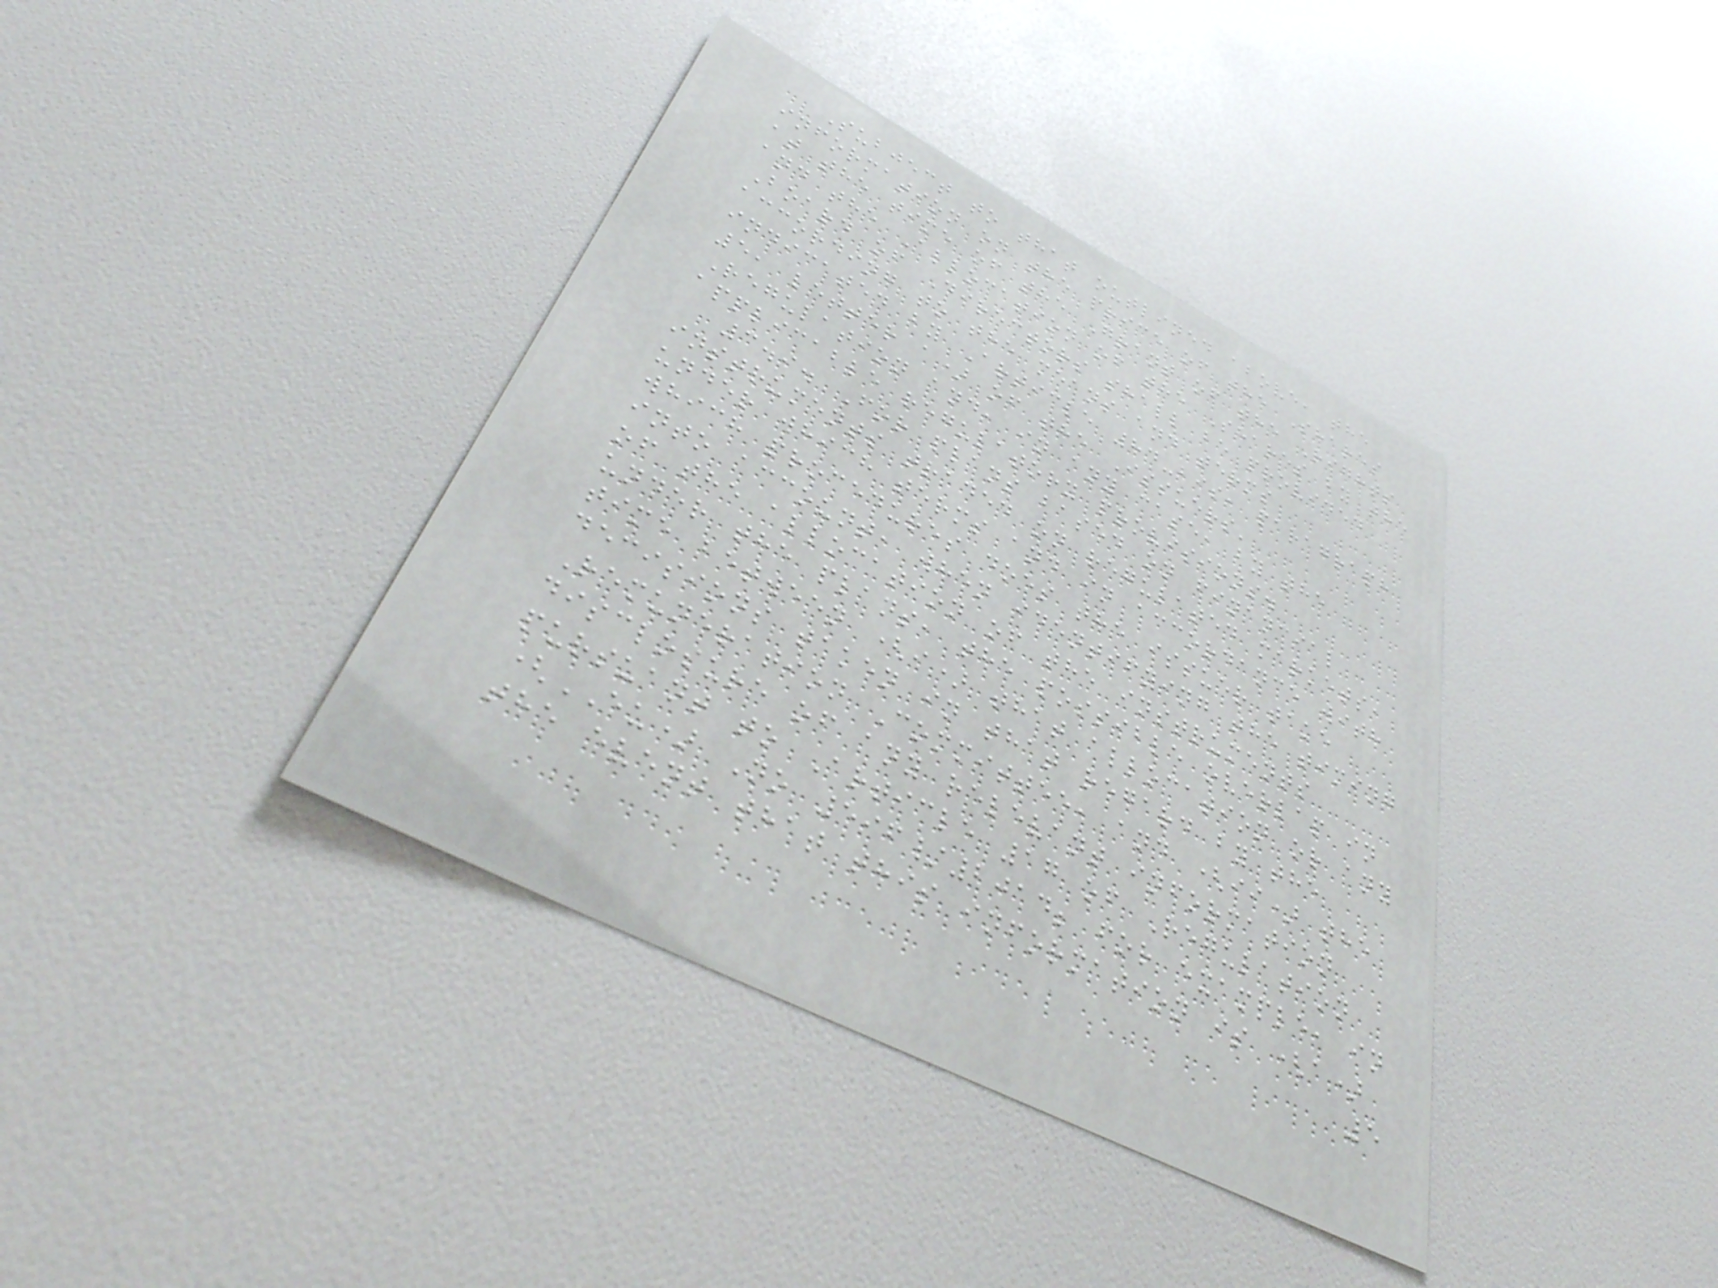Subject to that outlined above, the
information on the price of the Shares
at the time of the Grant of the Rights
and the Allocation of the Shares by the
Board of Directors shall be provided
according to the means and terms
indicated by Article 84-bis, paragraph
5, letter a) of the Issuers'
Regulation and, in any case, by the
applicable regulatory provisions.
3.9. For plans based on financial
instruments traded on regulated markets,
under which terms and in accordance with
which procedures does the issuer take
into account, when identifying the timing
of the allocation of the instruments
under the plans, the possible overlap in
time between (i) that allocation or any
decisions taken in that regard by the
Remuneration Committee, and (ii) the
disclosure of any relevant information
pursuant to Article 17 of Regulation
(EU) No 596/2014; for example, in
the event that this information is (a)
5
